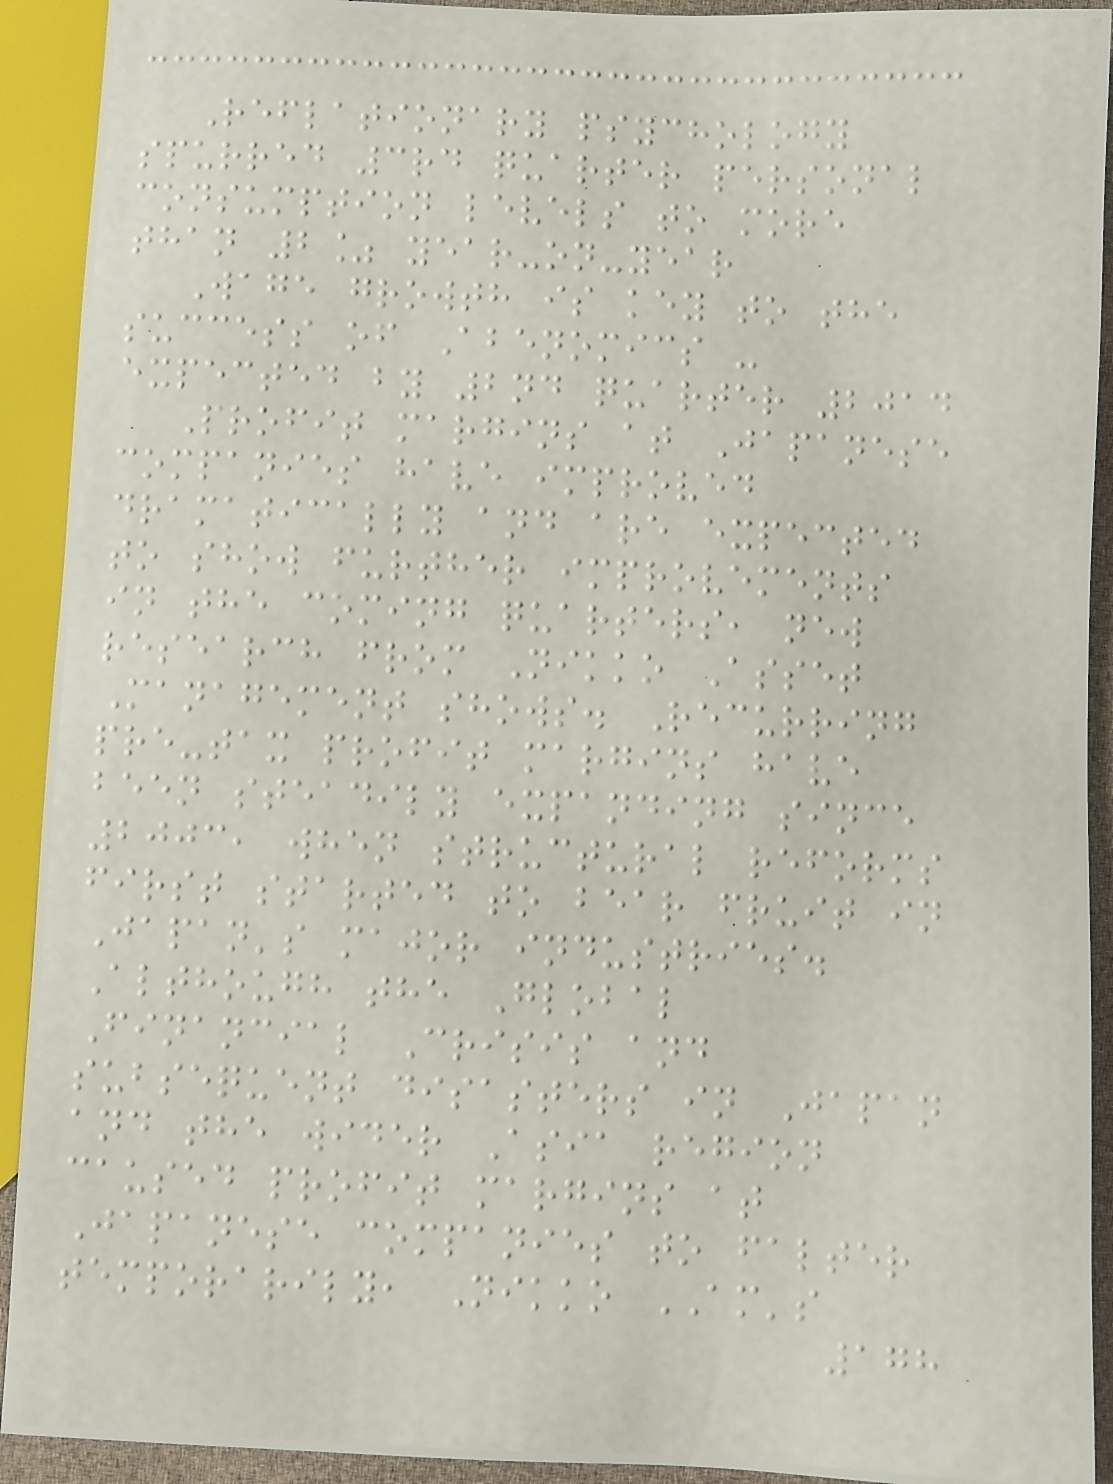Reflationary psychology
spurred 3rd quarter personal
consumption levels to more
than 2% year-on-year
Wage growth is key to the
success of Abenomics -
expected by 2nd quarter 2014
Profit margins at Japanese
companies have improved
dramatically and are expected
to show further improvements
in the coming quarters, new
research from Nikko Asset
Management shows. Recurring
pre-tax profit margins have
been steadily expanding since
2003, when structural reforms
first started to bear fruit in
Japan's major industries.
Although the Global
Financial Crisis and
subsequent disasters in Japan
and the wider Asia region
caused profit margins at
Japanese companies to falter
temporarily, Nikko AM's
178
